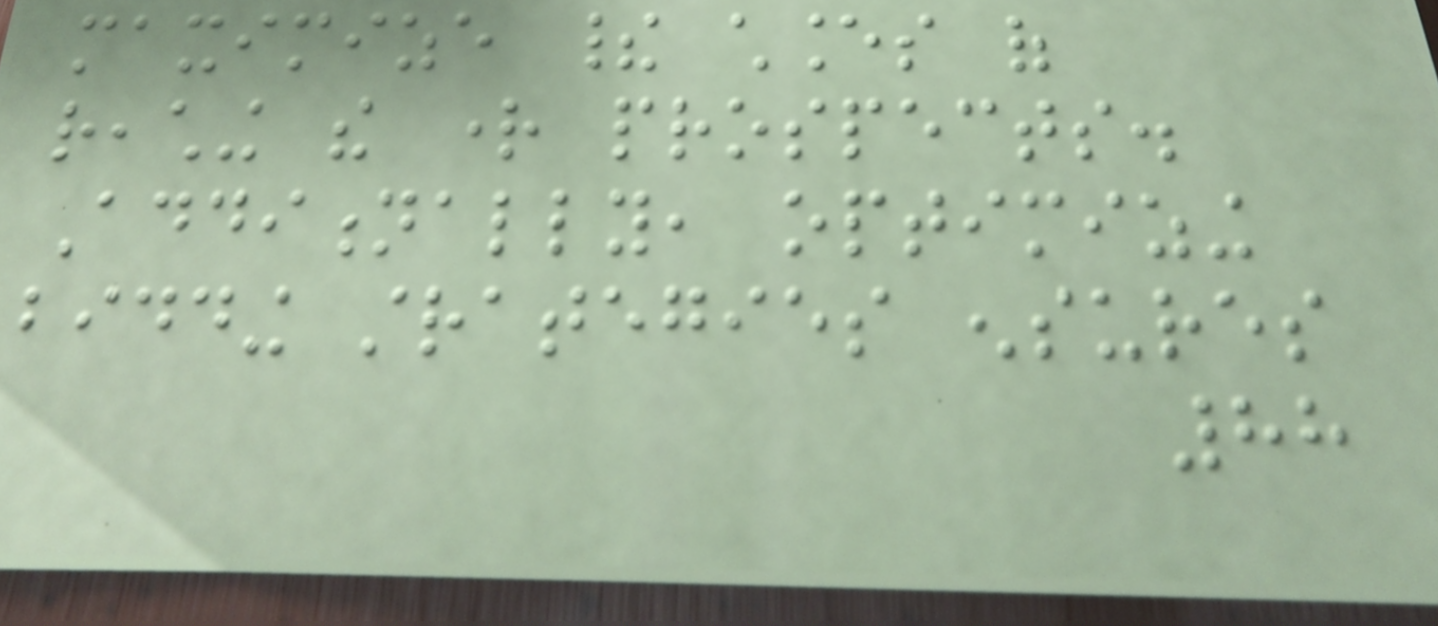maximize their chances of
reaching the right prospects.
Additionally, optimizing
bidding strategies ensures
88
